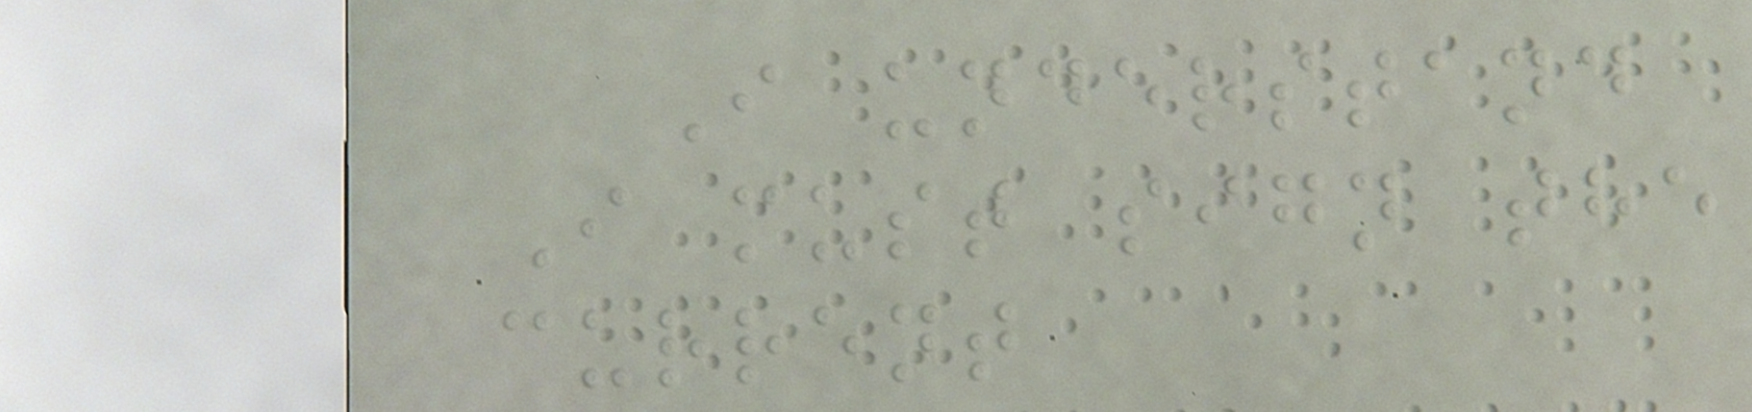I understand
I must sign the
current
